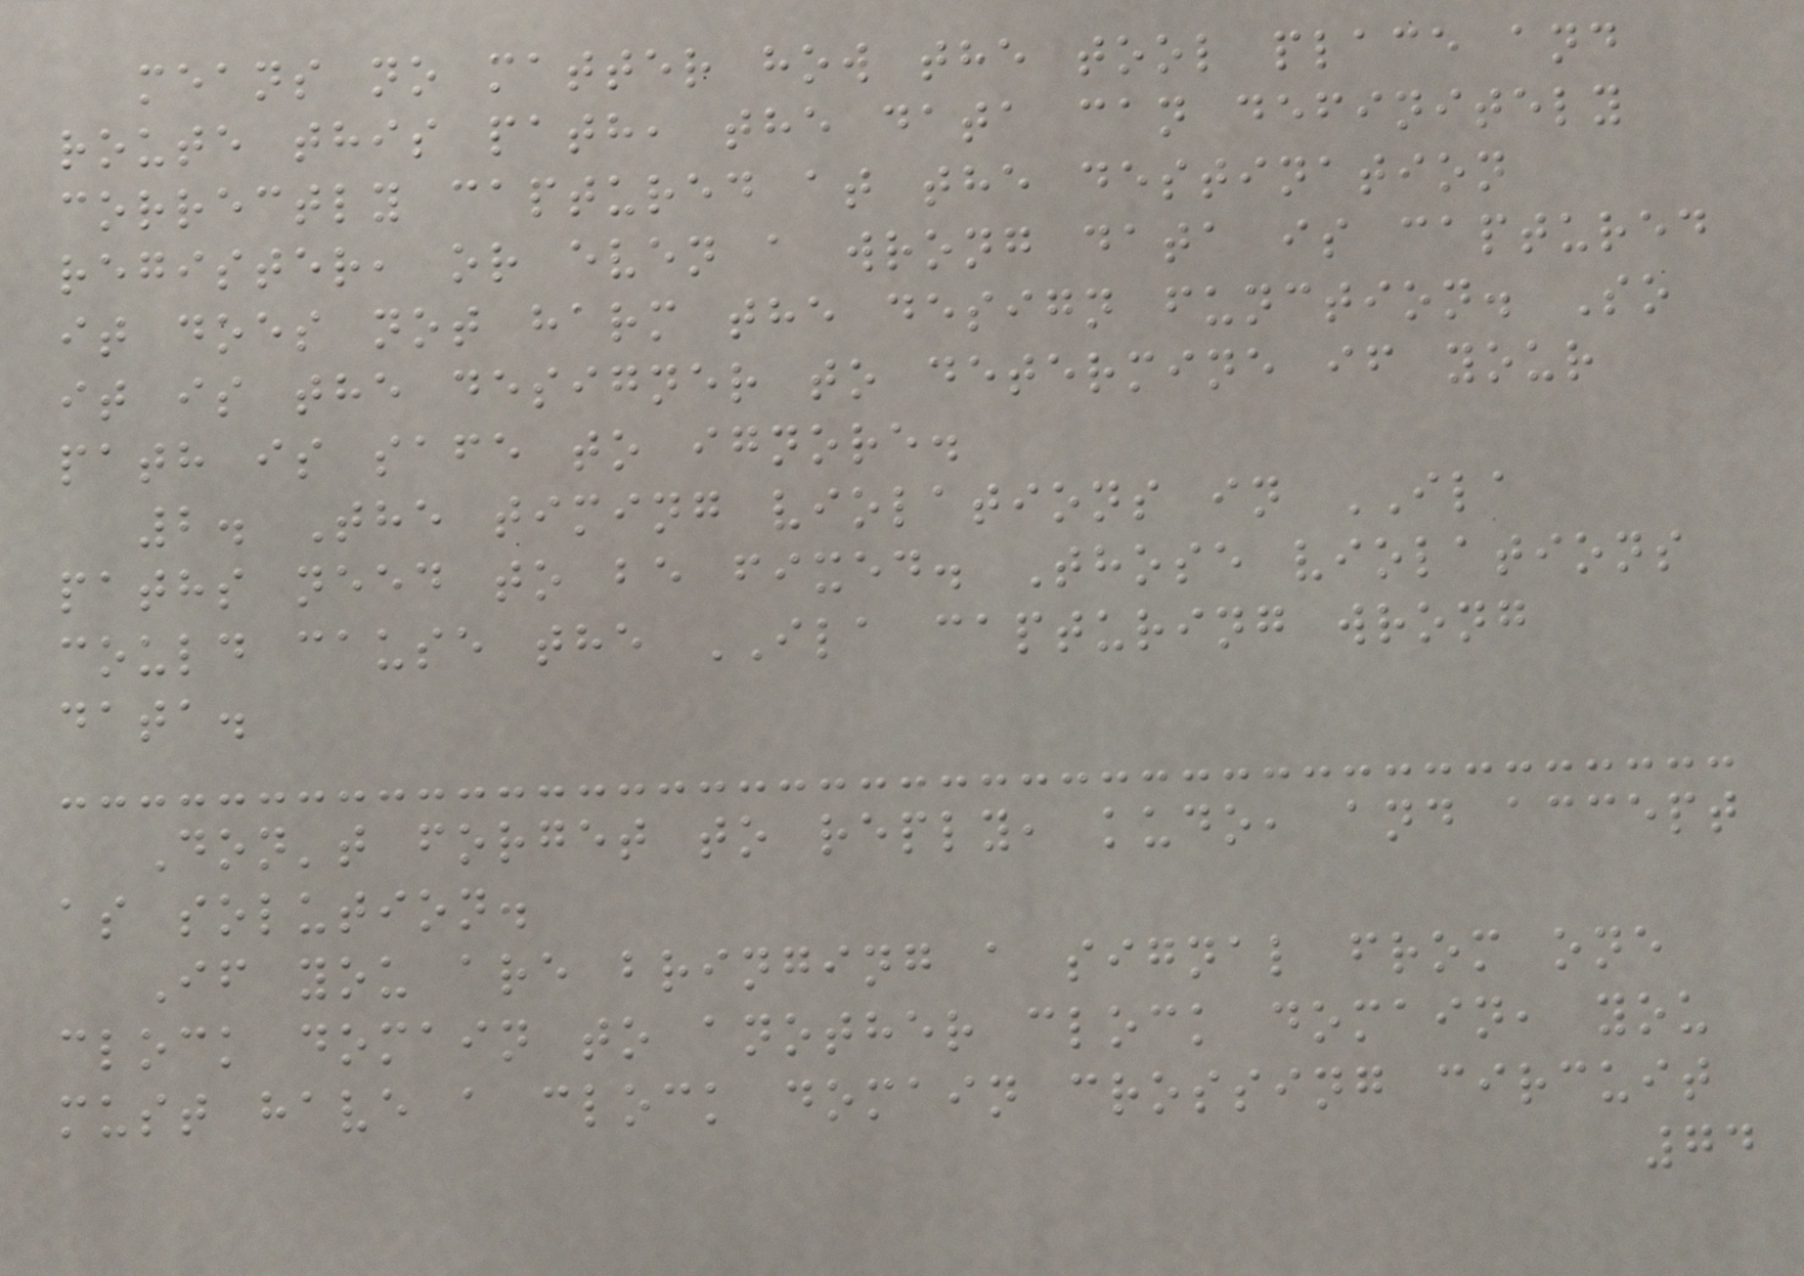means no matter how the tool place and
route this path, the data can definitely
correctly captured at the destination
register, or even a wrong data is captured
it does not harm the design function. So
it is the designer to determine if your
path is safe to ignore.
2. The timing violations in ILA
paths need to be fixed. Those violations
could cause the ILA capturing wrong
data.
Don't forget to reply, kudo, and accept
as solution.
If you are bringing a signal from one
clock domain to another clock domain, you
must have a clock domain crossing circuit
74
